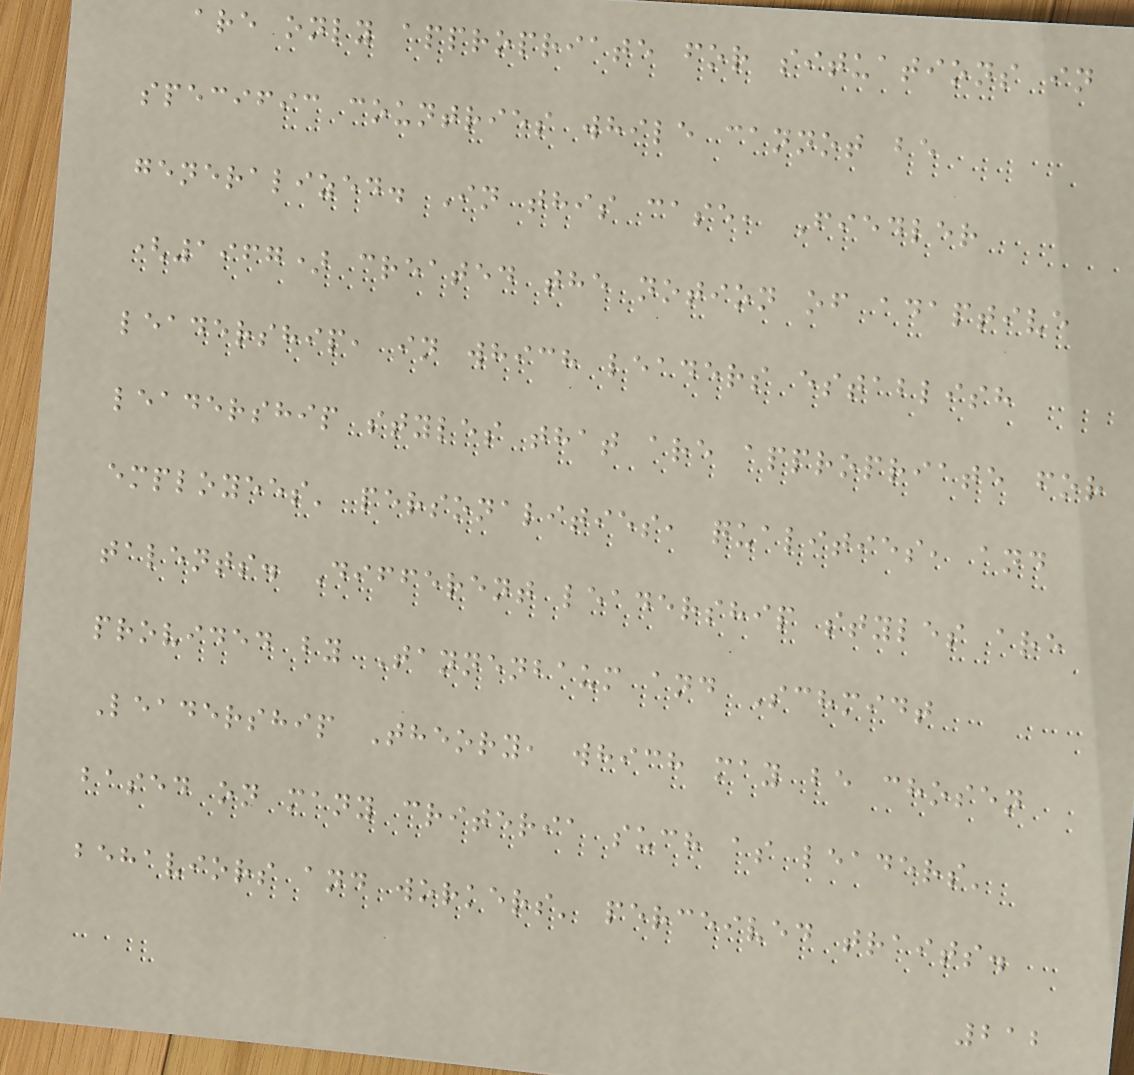are only appropriate for situations in
specific countries while cannot be
generalized. In this case, Fiedler
(1967) created the notion of adaptive
leadership, in which leaders establish
leadership styles that are appropriate for
employees' personalities, qualities, and
talents. Different leadership styles are
provided by Tannenbaum and Schmidt
Leadership Theory, which may be chosen
based on many criteria such as leaders'
behaviors and workers' perceived traits.
212
